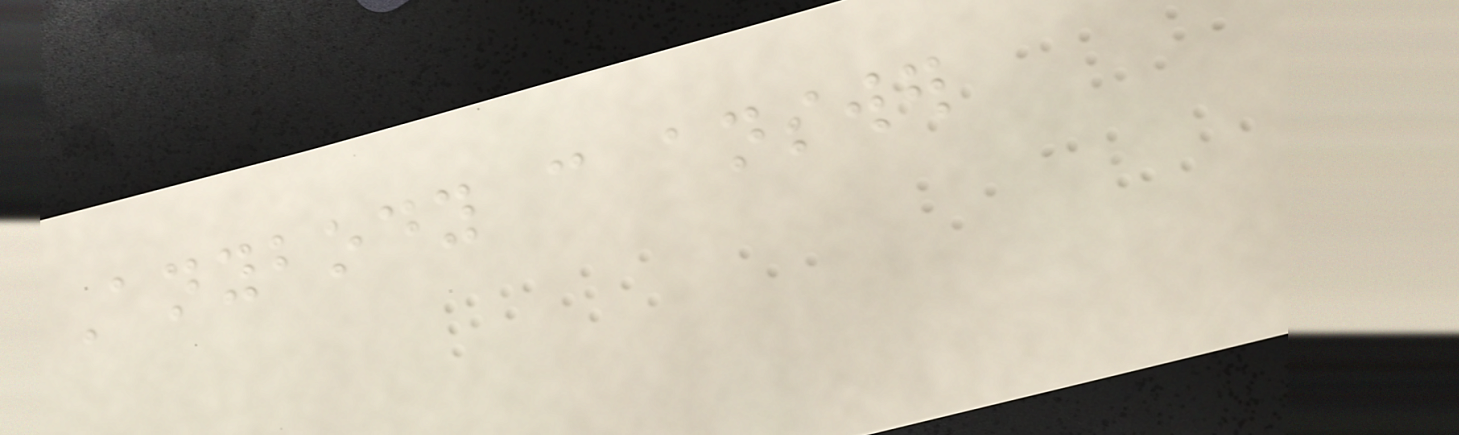Anybody can answer
